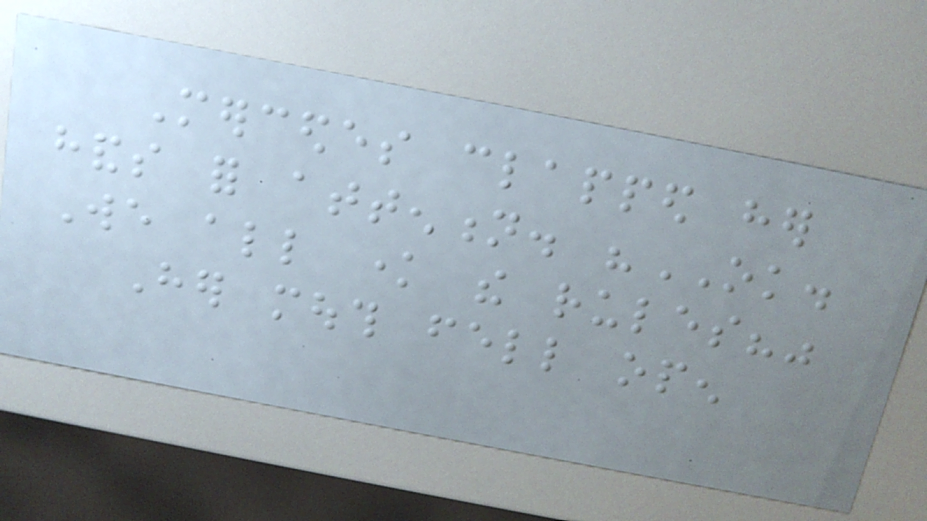Mercedes clapped her
hands for attention. "OK.
We all know the rules?"
Her mouth fell open
